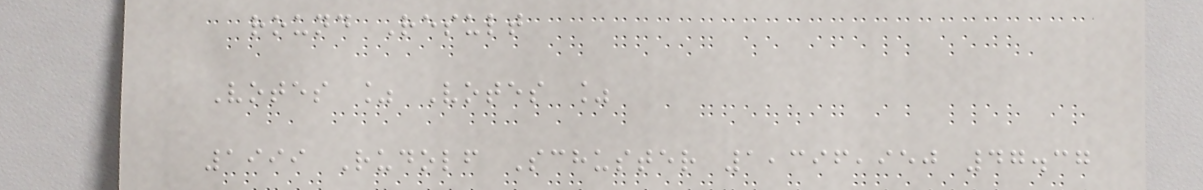round Result
Votes % Votes %
1999 Rudolf Schuster 1,396,950 47.37
